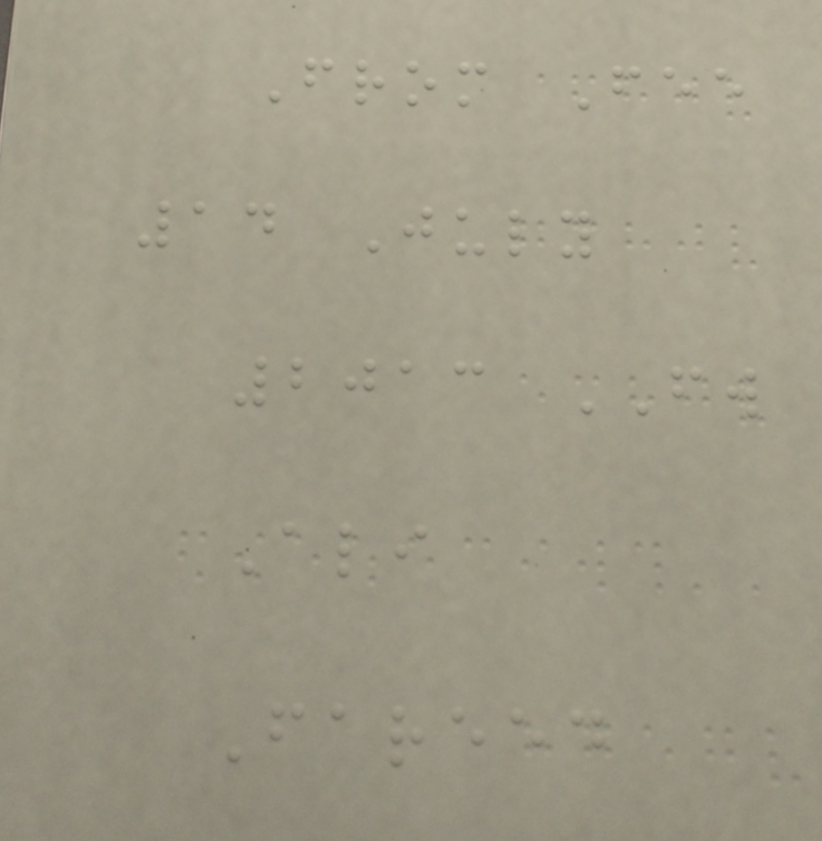From Fee
14 July
2013 FW
Ali
Fareed
